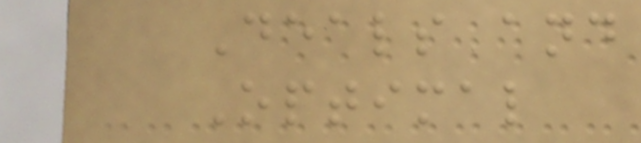Deals and
Optimal
